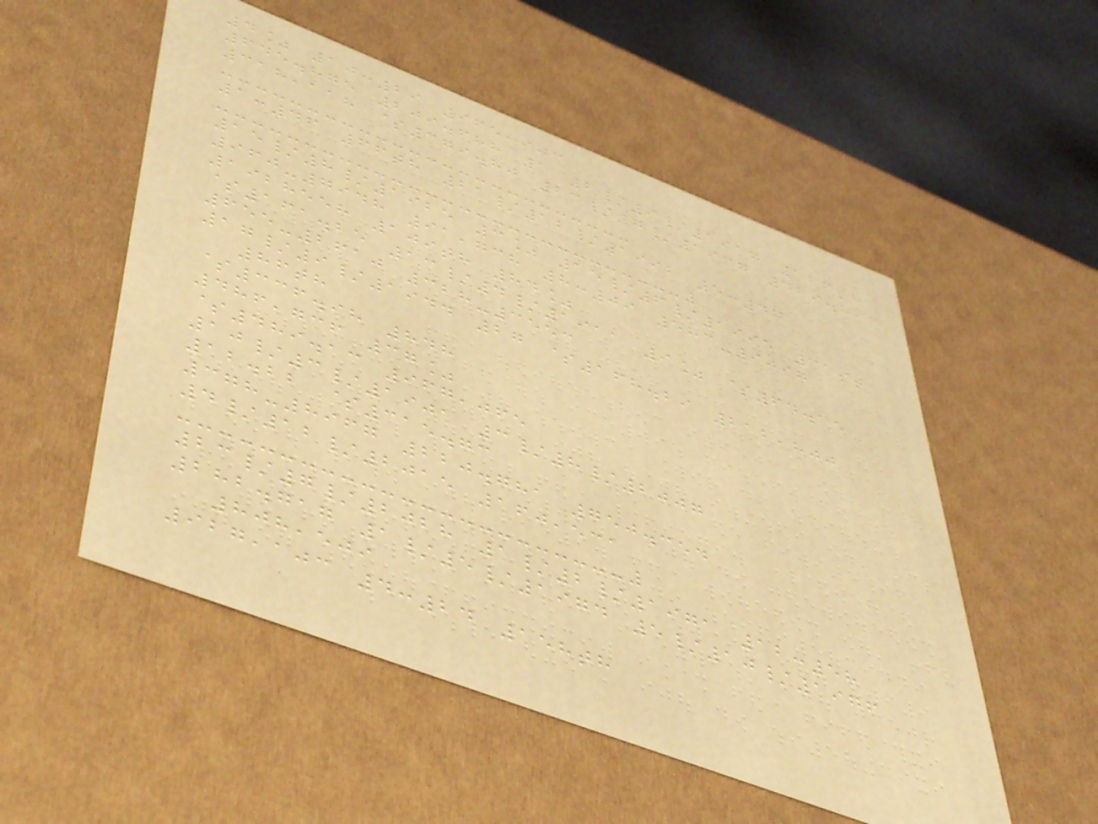4% 10:29 965,903
645.875 209.688 1 2/9/1917 126th
318,118 $379.80 23/7/1937 429.893
1:46 66th 21/12/1992 5:47
15/8/1925 3% 15/6/1995 31st
960-7948 91,738 8:09 583-9097
1928558 109th 84%
$161.25 13/4/1911 9% $64.15
655-2610 328-3553
17/9/1944 27 $168.29 212,800
86th
$336.98 848
486,736 37%
$489.13 967,065
10/3/1901 3/8/2007
12.22 $315.73
378-8967 220.781 750.354
4/12/2015 160,531
23/7/2028 1/2/1971 12:58
282.717 1/5/1974 5/10/1976
808,509
927,103 4:24 158th
